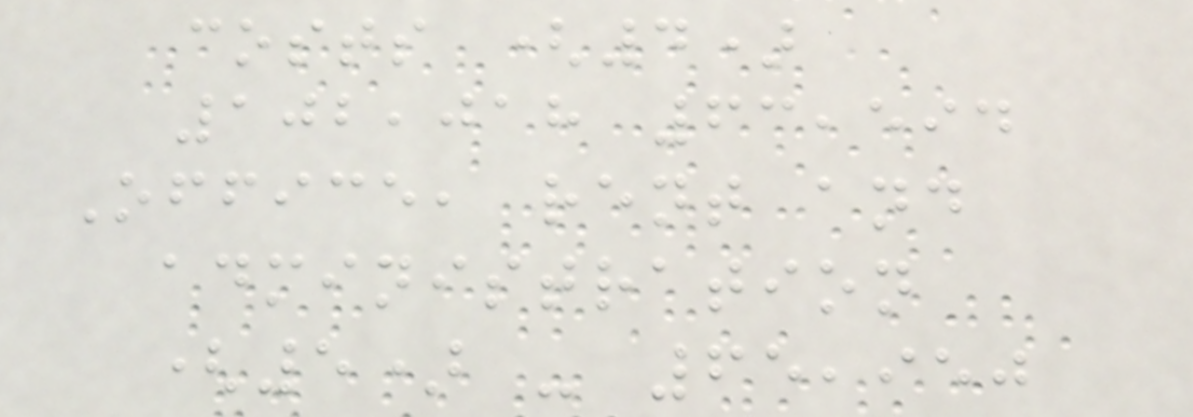costs (4)
102,018 63,594
Office, rent and
administration
(5) - 65,950
